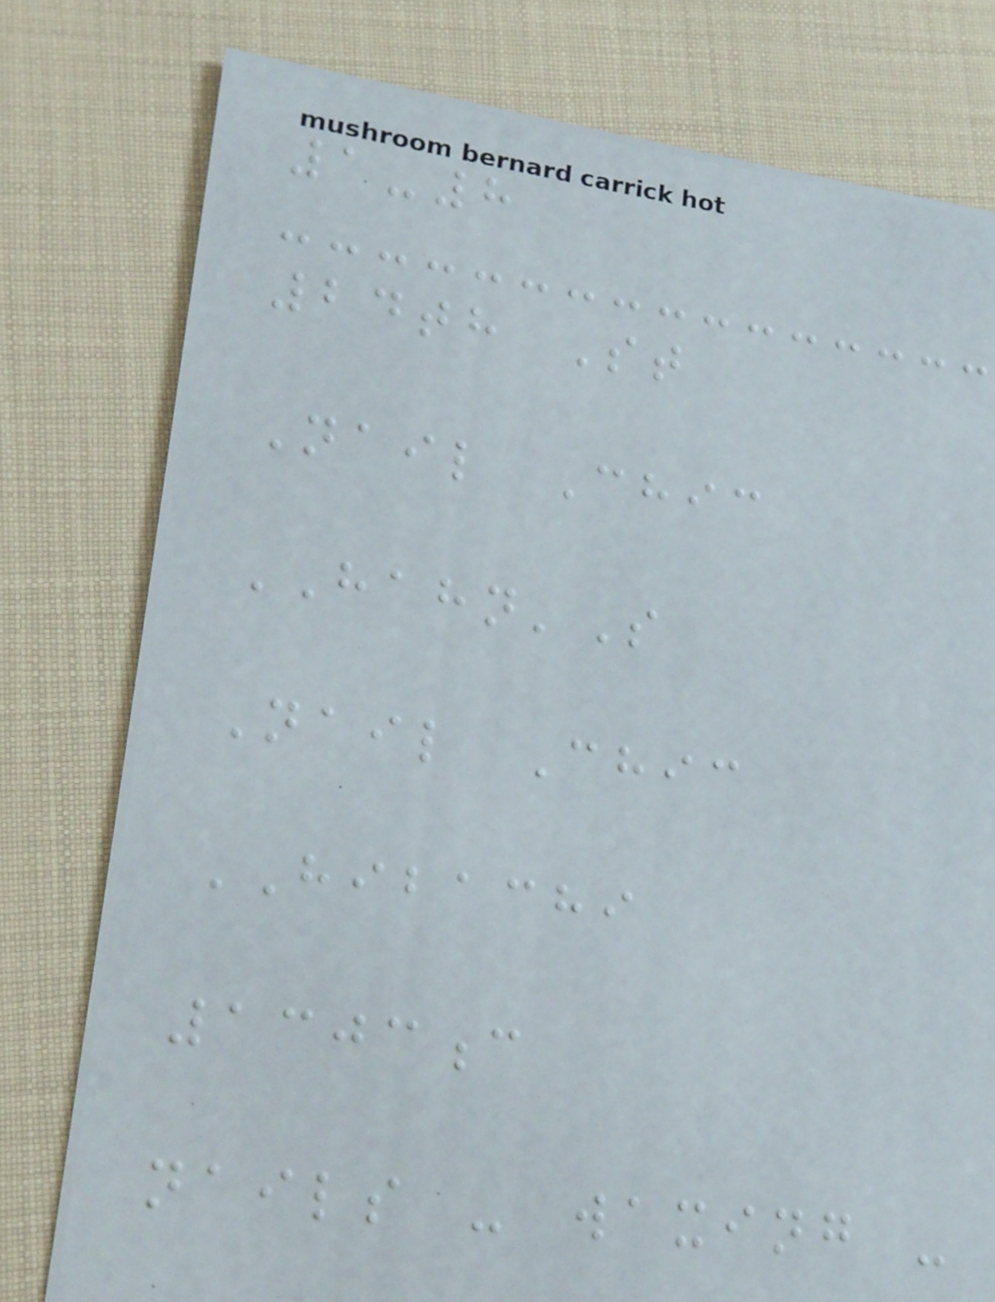1-8
24th St
Nail Chic
HAHN'S
Nail Chic
HIBACHI
1303c
nails - waxing -
